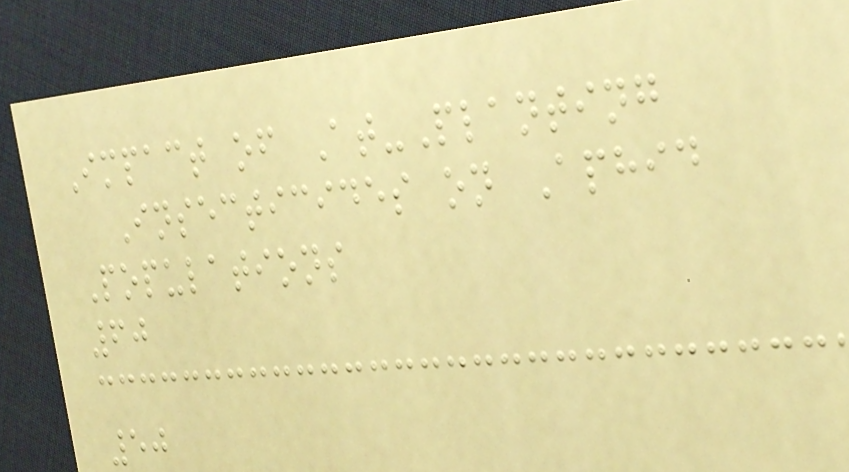Impact of At-Planting
Insecticides on Aphid
Populations
60
50
